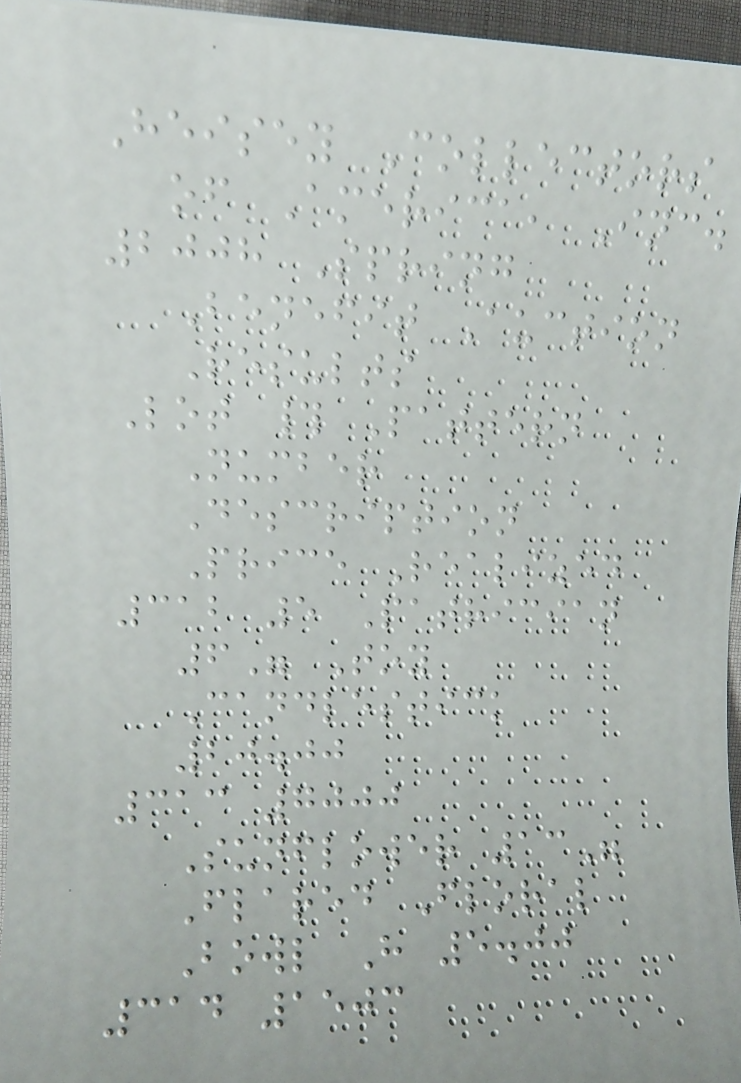Heisey Collectors
of America, Inc.
2008 Spring
Benefit Auction
Results
Lot # Pattern
Number
Description
Price Realized
312 5 Patrician
6" Toy
Candlestick
20.00
313 7000
Sunflower 13"
Flared Floral
Bowl H 5.00
314 1503
